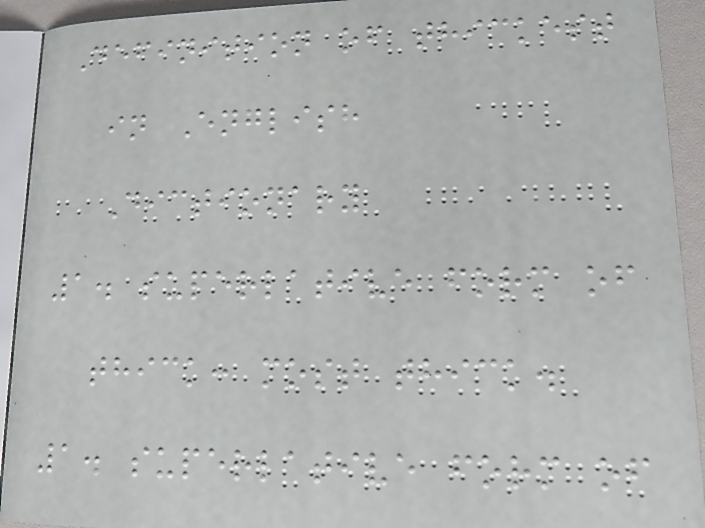Definition of thickest
in English
Dictionary
1. superlative form of
thick: most thick.
1. superlative form of
